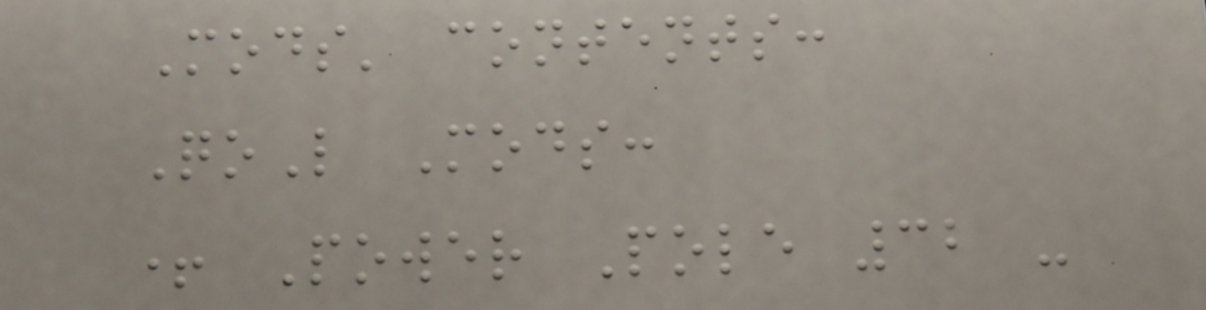Mods' contents:
QoL Mods:
+ Power Pole 32 -
